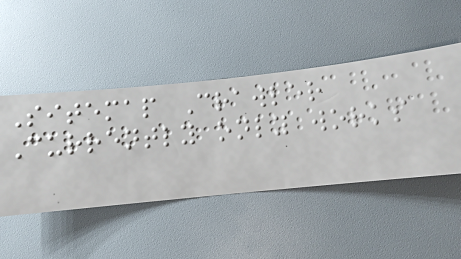Sitemap Crawler
Currently only works
